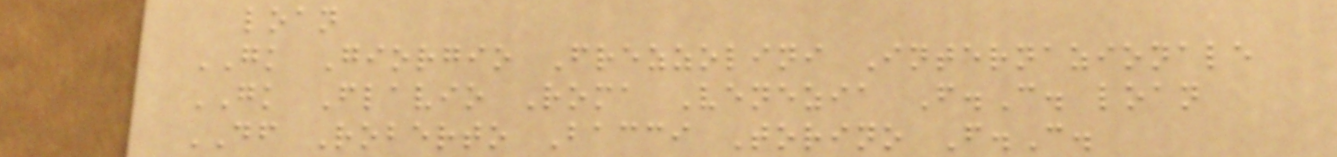loan
GK Giorgio Frezzolini Internazionale
GK Flavio Roma Venezia F.C. loan
DF Roberto Bacci Torino F.C.
